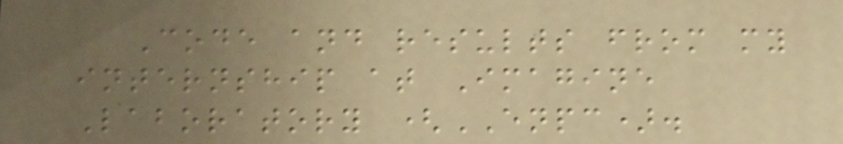Code and results from my
internship at Imagine
Laboratory (ENPC).
